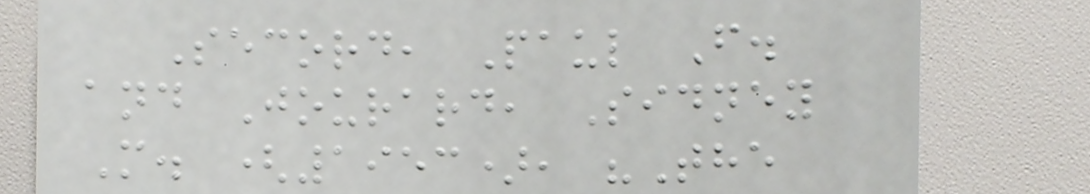Secord, Paul F.
and Jourard, Sidney
M. (1953), "The
